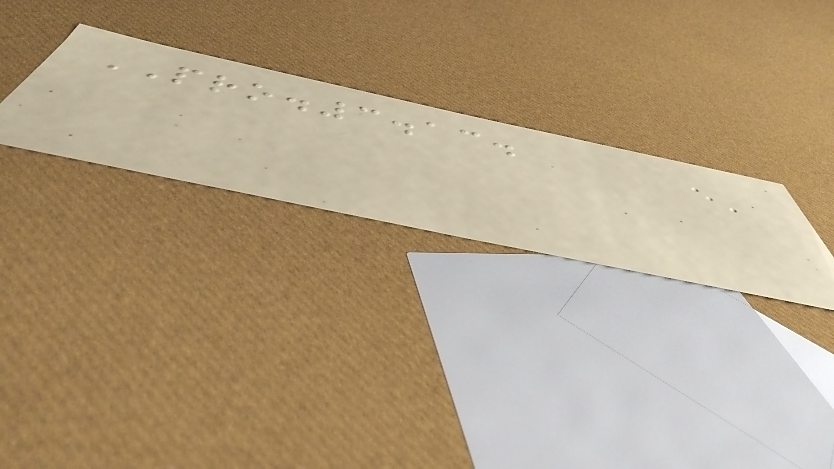PRO.3.13.
